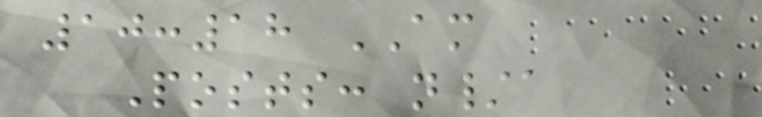10:18 AM
Posts: n/a
